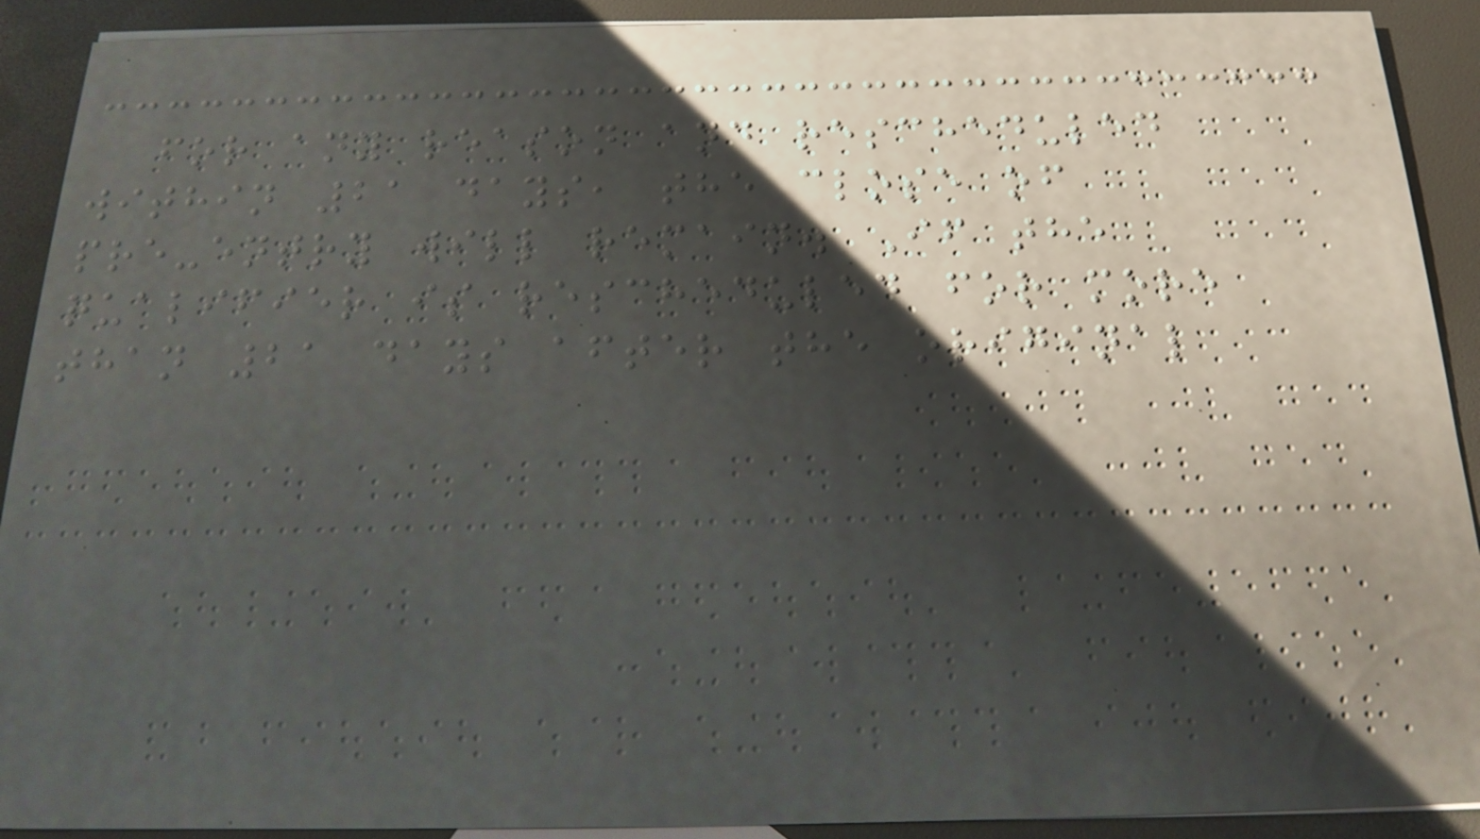for any reason and rescheduled
within 21 days, the close of
pre-entry will remain. If the
qualifier is rescheduled for more
than 21 days after the original
